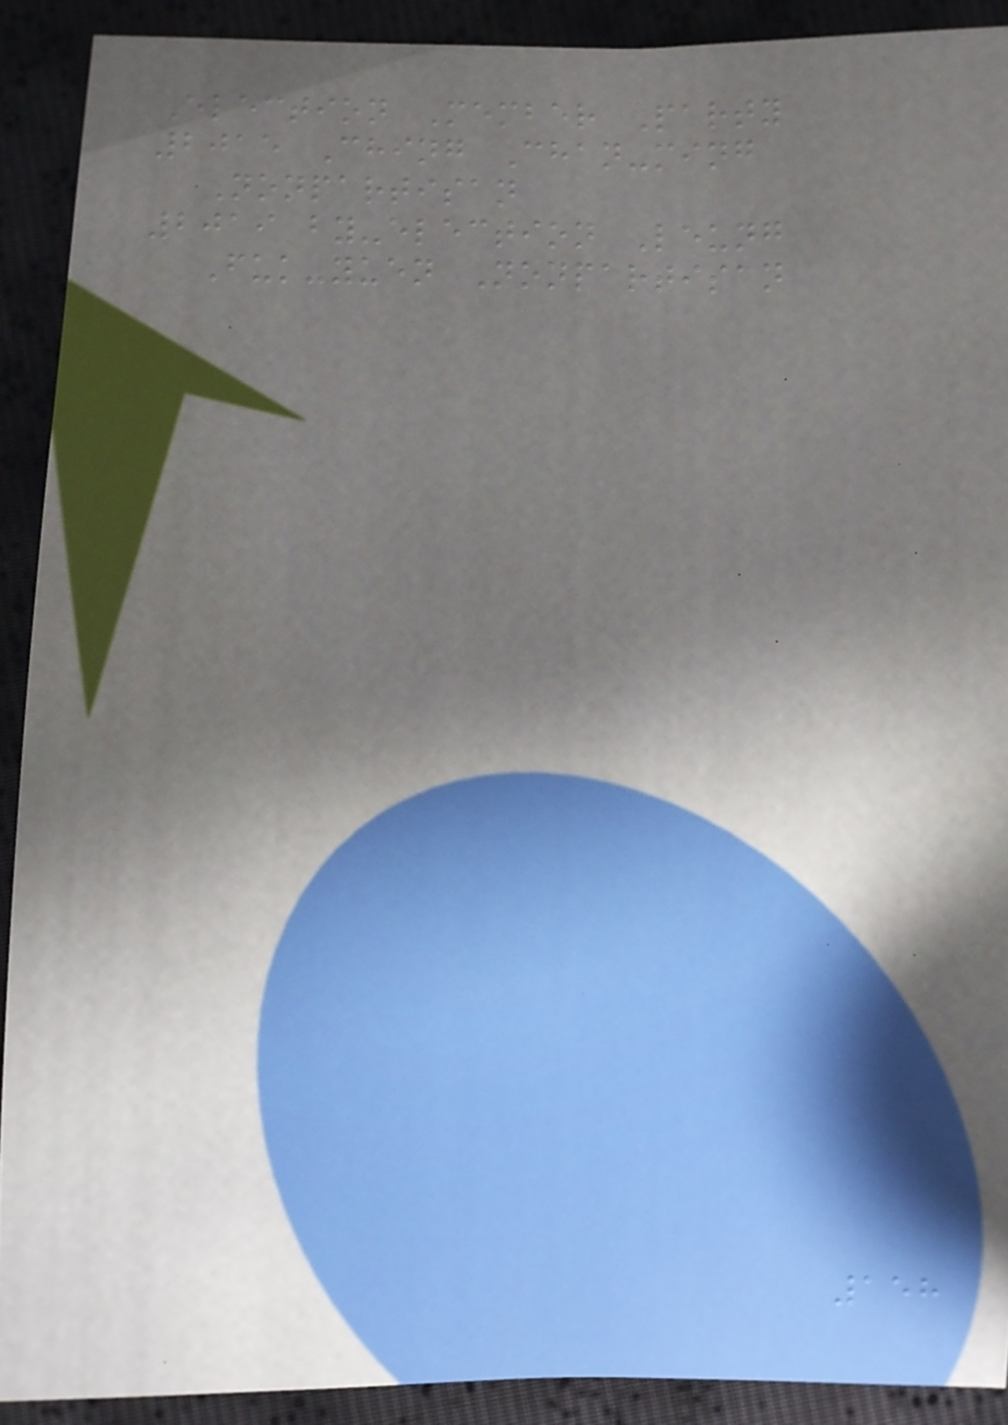Election Member Party
2015 Ching Chan-ming
Nonpartisan
2019 by-election Leung
Fuk-yuen Nonpartisan
158
